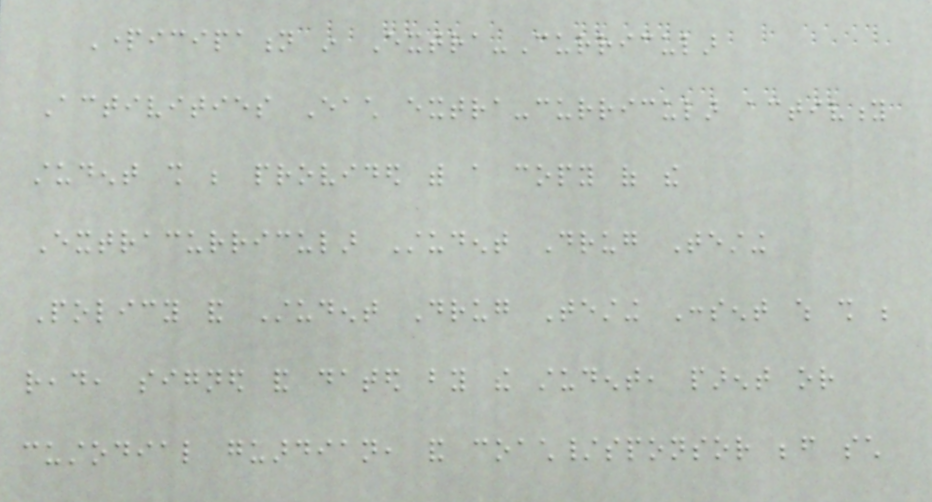Participation in Extra-Curricular
Activities Each extra-curricular activity
student shall be provided with a copy of the
Extracurricular Student Drug Testing
Policy and Student Drug Testing Consent which shall be
read, signed and dated by the student, parent or
custodial guardian, and coach/sponsor before such
